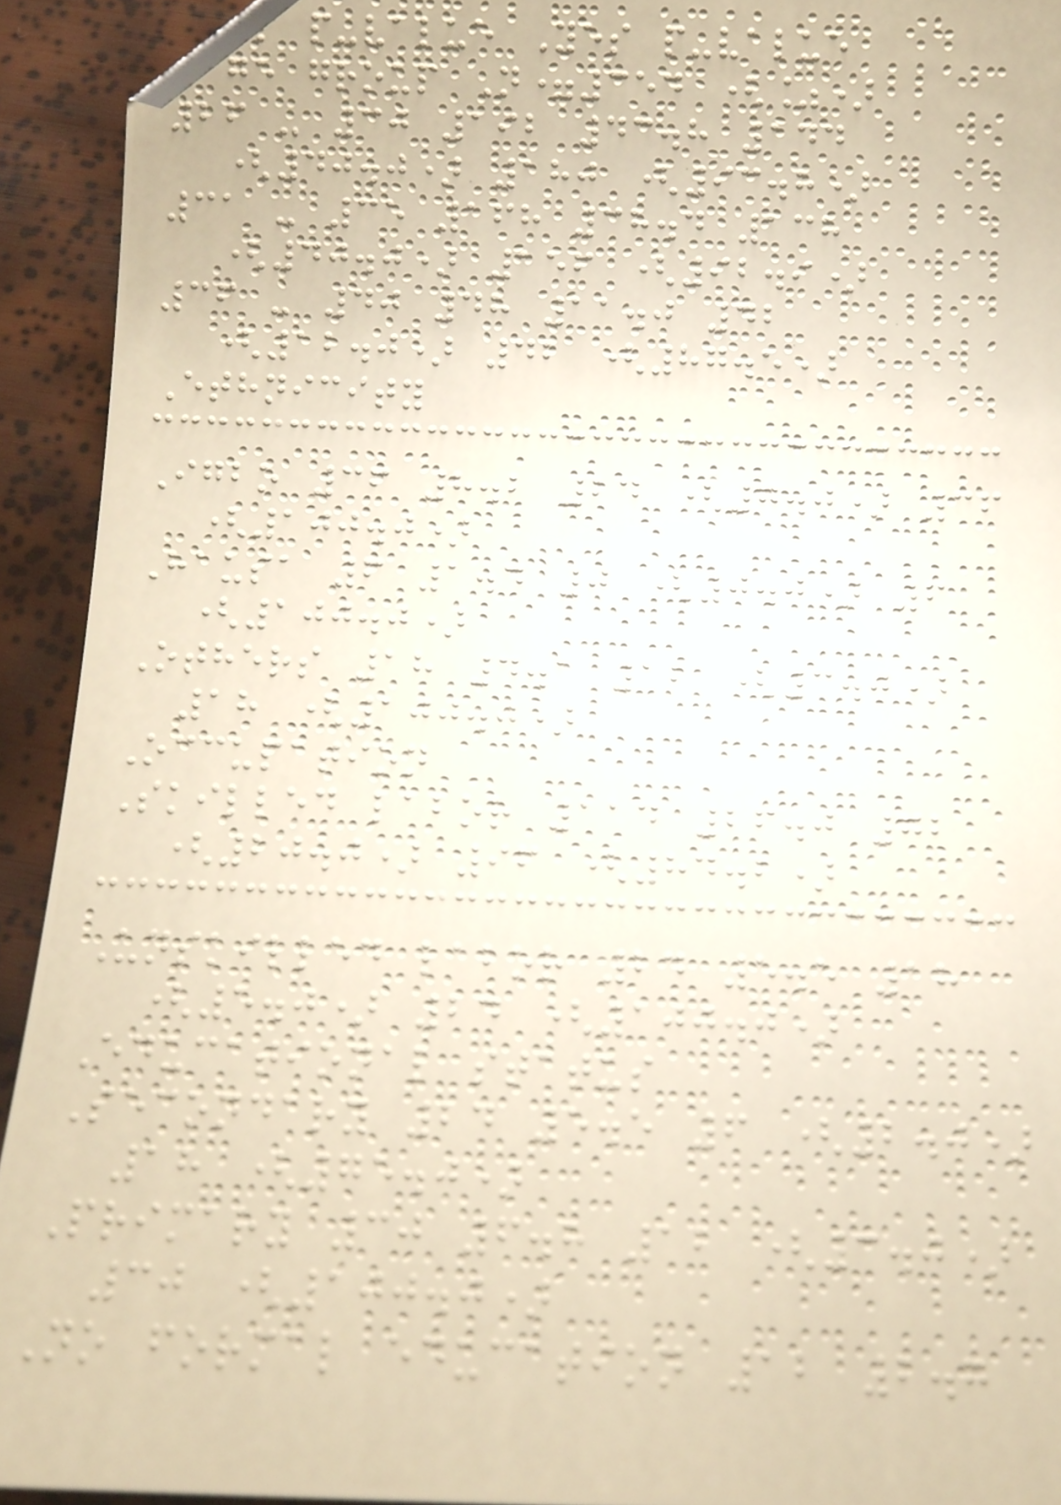Yes p-value Yes p-value
Age group N=354 (%)
26 - 30 192 43.8 144
(40.0) 180 (93.8)
31 - 35 168 38.4 138
(40.0) 156 (92.9)
36 - 40 48 11.0 42
(12.0) 42 (87.5)
Ethnicity
Igbo 36 8.2 24 (7.0) 36
(100.0)
Hausa 6 1.4 0 (0.0) 6
(100.0)
Others 18 4.1 12 (3.0)
18 (100.0)
Occupation
Skilled labor 114 26.0 72
(20.0) 96 (84.2)
Unskilled labor 24 5.5 18
(5.0) 24 (100.0)
Educational status
Secondary 24 5.5 6 (2.0)
18 (75.0)
Primary 30 6.8 12 (3.0)
30 (100.0)
No formal education 12 2.7
